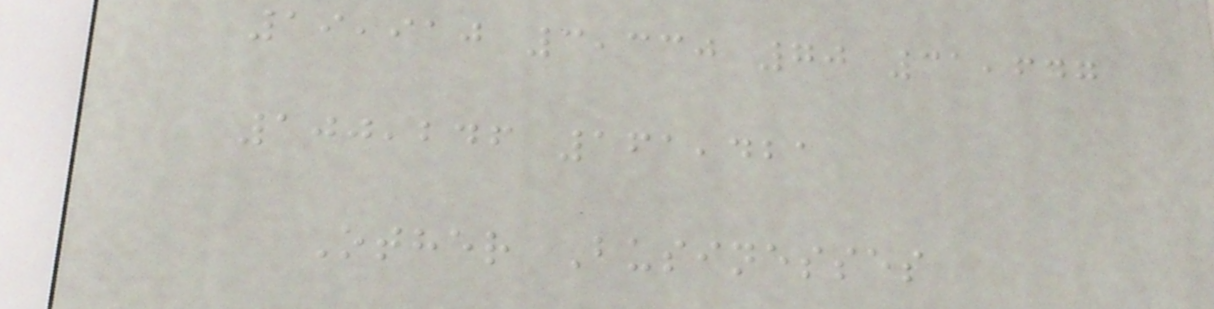19,910 3,330 70 31,647
100,246 161,421
Other Businesses
